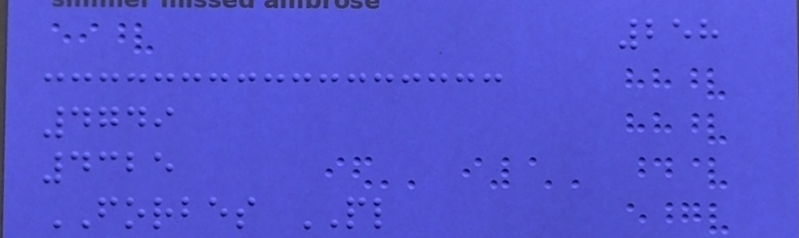258
4749
4325
FORBES PL
